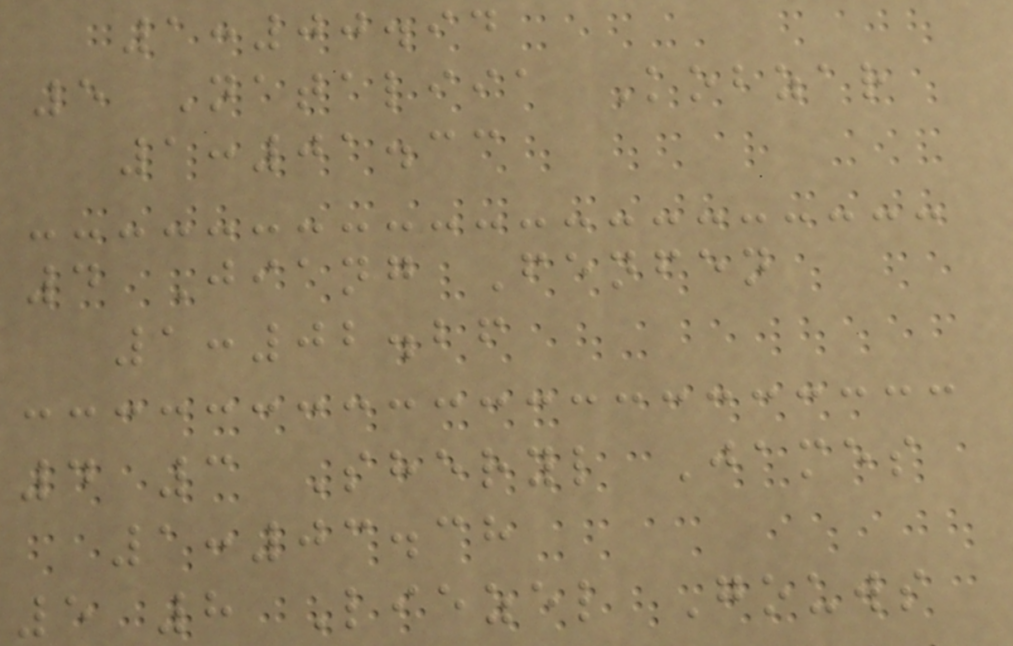1:00.94
5 Nataliia Kobzar
1:01.33
4 Jiang Fenfen
1:02.26
4 3 Sheryl James
1:03.38
5 8 Liezel Gouws
